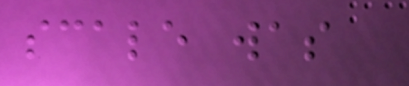scale was
